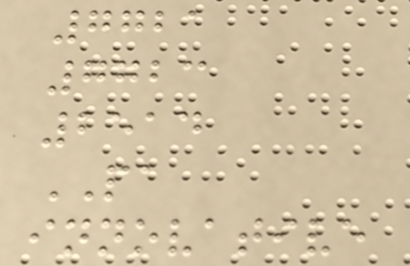7721
7723
2514
PA
innovative
